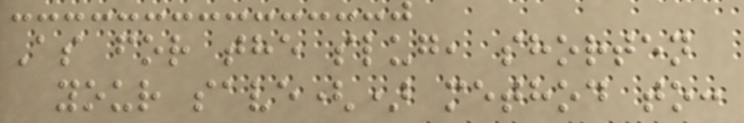As for the slug, shorten
your save() method to:
